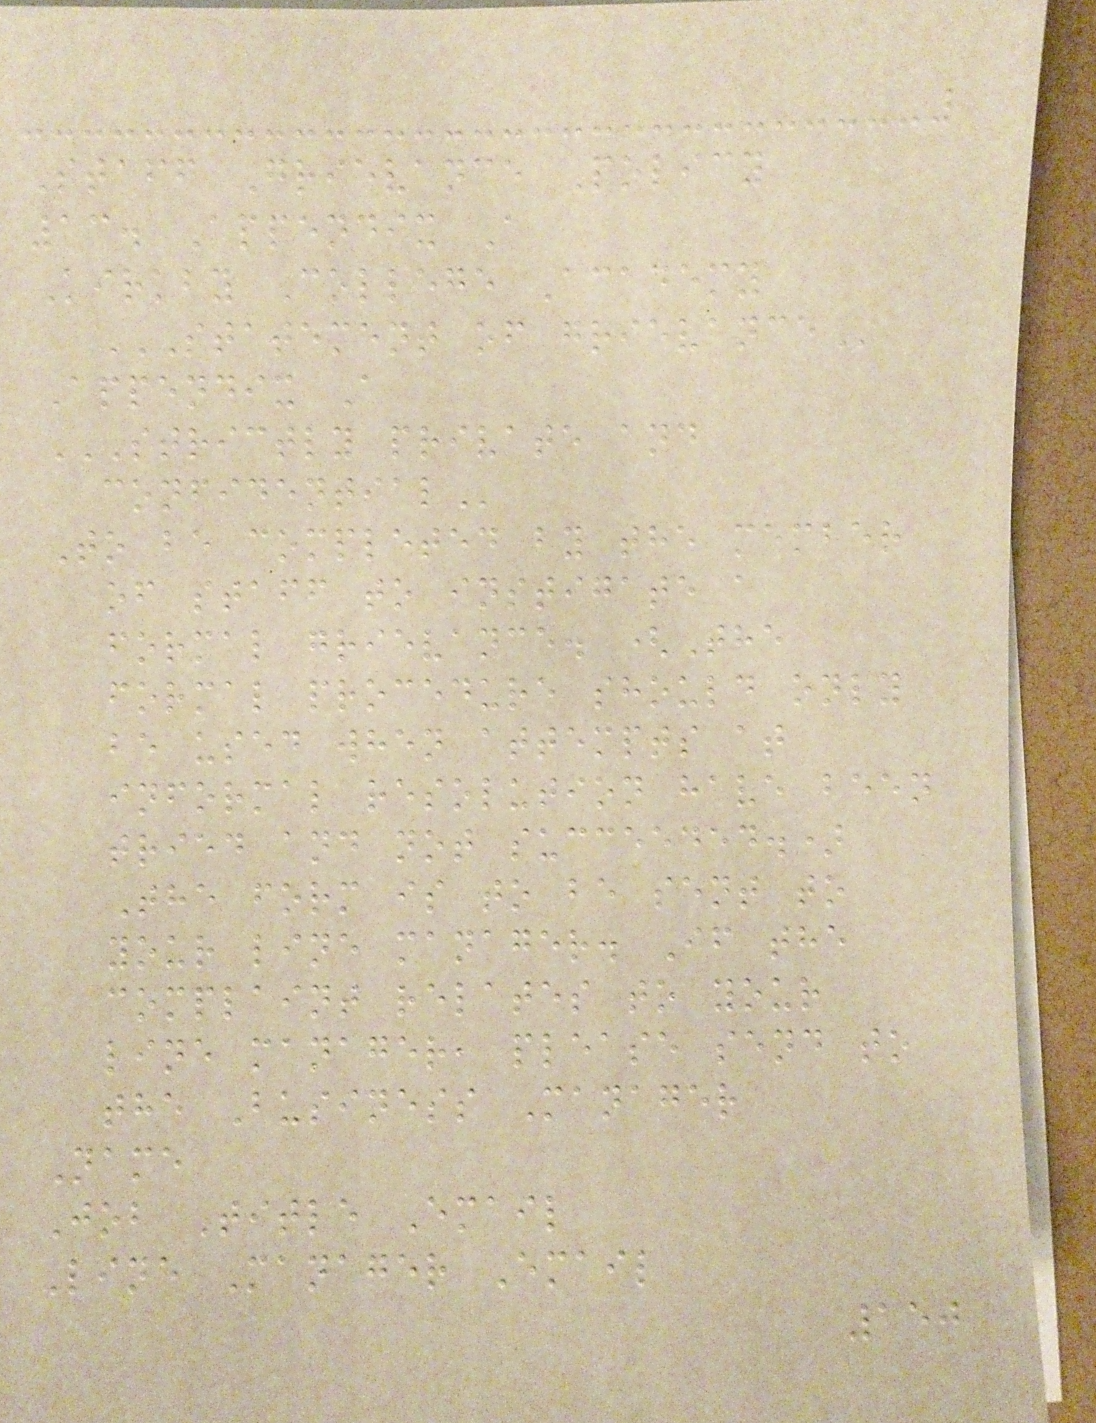Staff Grievance Policy
13. Appendix A
Kirkby College Academy
STATEMENT OF GRIEVANCE
Appendix A
STRICTLY PRIVATE AND
CONFIDENTIAL
To be completed by the member
of staff to instigate a
formal grievance. (The
formal procedure should only
be used when attempts at
informal resolution have been
tried and not succeeded.)
The form is to be sent to
your line manager. If the
complaint relates to your
line manager, please send to
the Business Manager
Name
Job Title Email
Line Manager Email
150
